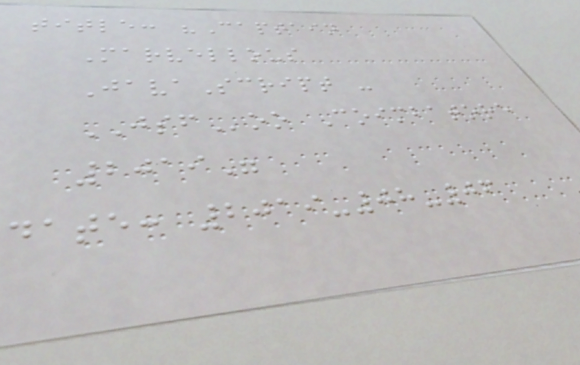title: "Captain
Marvellous
JavaScript -
JSFoo Coimbatore
2019"
date: 2019-08-06
